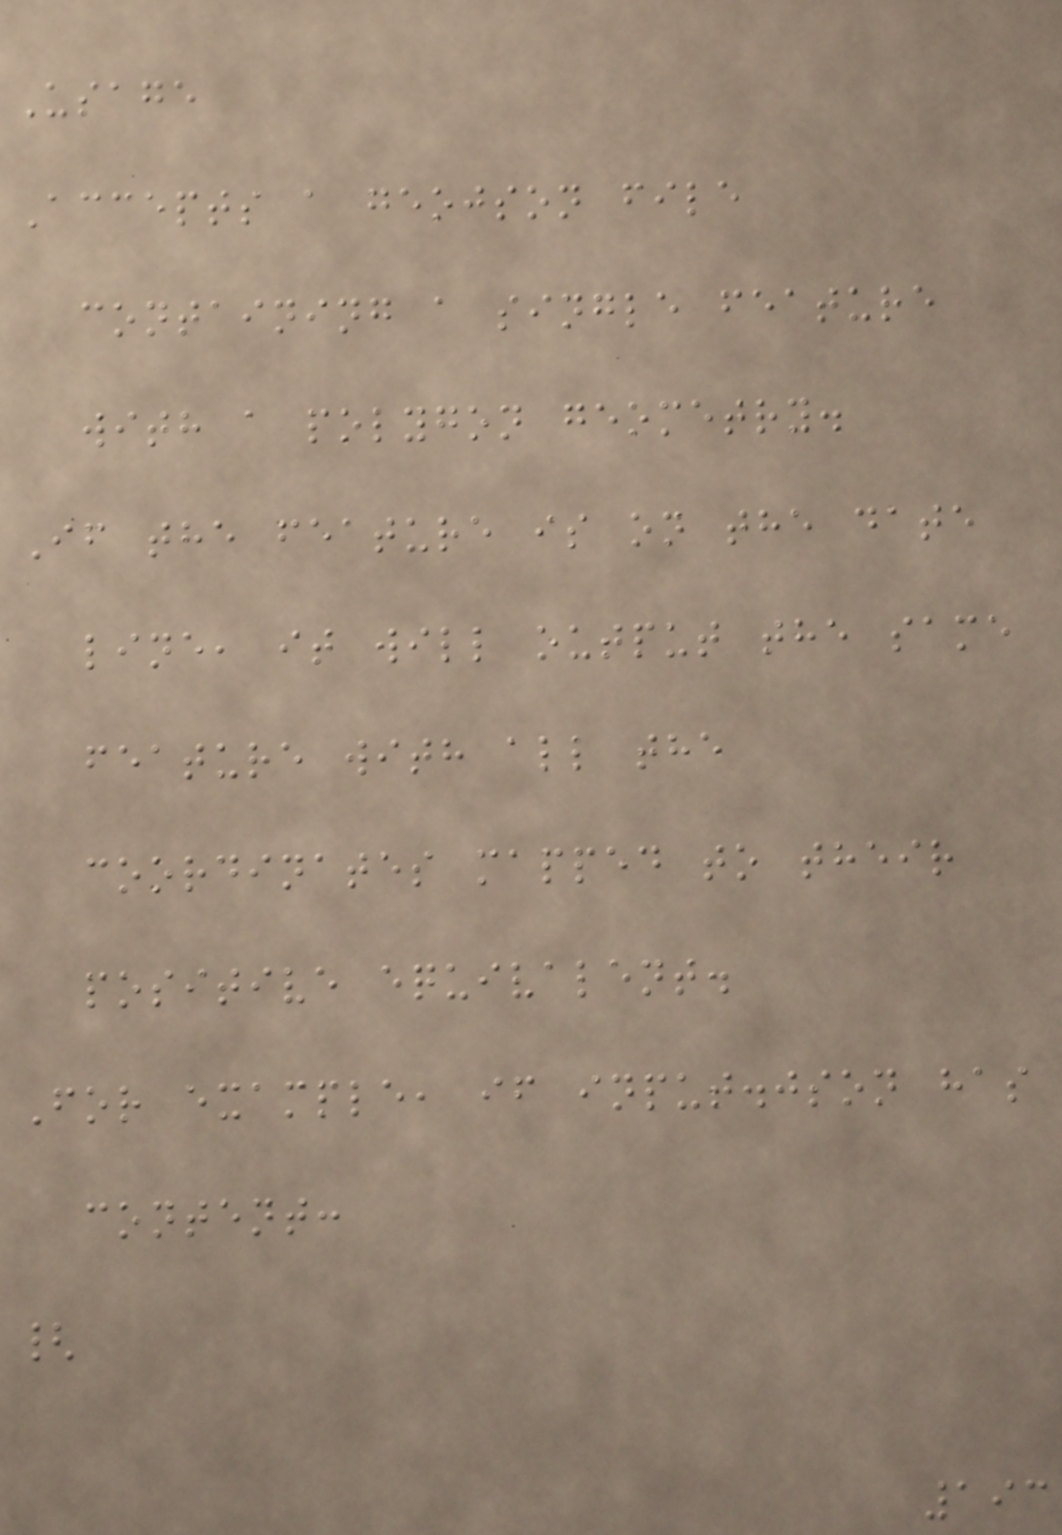Usage
Accepts a geojson file
containing a single feature
with a polygon geometry.
If the feature is on the date
line, it will output the same
feature with all the
coordinates mapped to their
positive equivalent.
For example, if input.json has
content:
{
193
